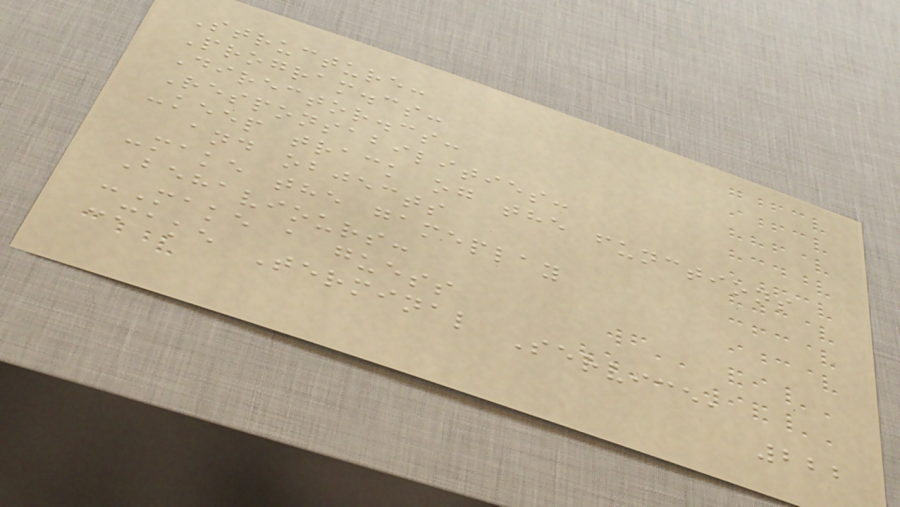Structure:
Program.cs:
Director.cs:
Responsabilities:
-keep track og the functions
and objects
-make the gameplay
Behaviours:
-Make a guess
-make Terminal Service,
222
